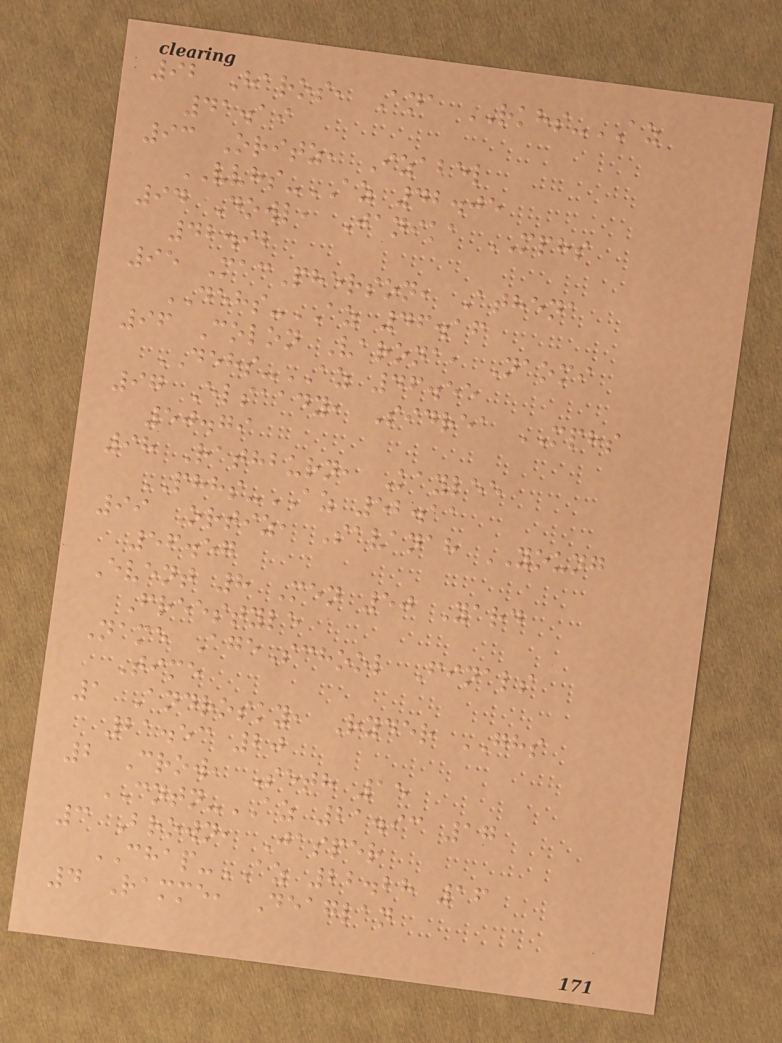92 Haros, Ana RKHS-AZ
41.19
93 Oritz, Izabel
VVHS-AZ 42.05
94 Dowl, Janika MPHS
42.92
95 MacPherson, Athena
DEHS-AZ 46.16
96 Colon Varona, Naomi
DEHS-AZ 46.55
97 Elsaady, Sidrea MPHS
50.79
98 Rathburn, Kaylee
PHHS-AZ 52.11
99 Ortiz, Savanah YOUNG
56.57
Event 8 Men 50 Yard
Freestyle
Name AgeSchool Finals
Time
1 Androsky, Ryder GHS
21.53 20
2 Crow, Seth 15
CNTN-AZ 21.93 17
3 Brown, Jasper
CHAP-AZ 22.28 16
4 Ramme, Deaglan
